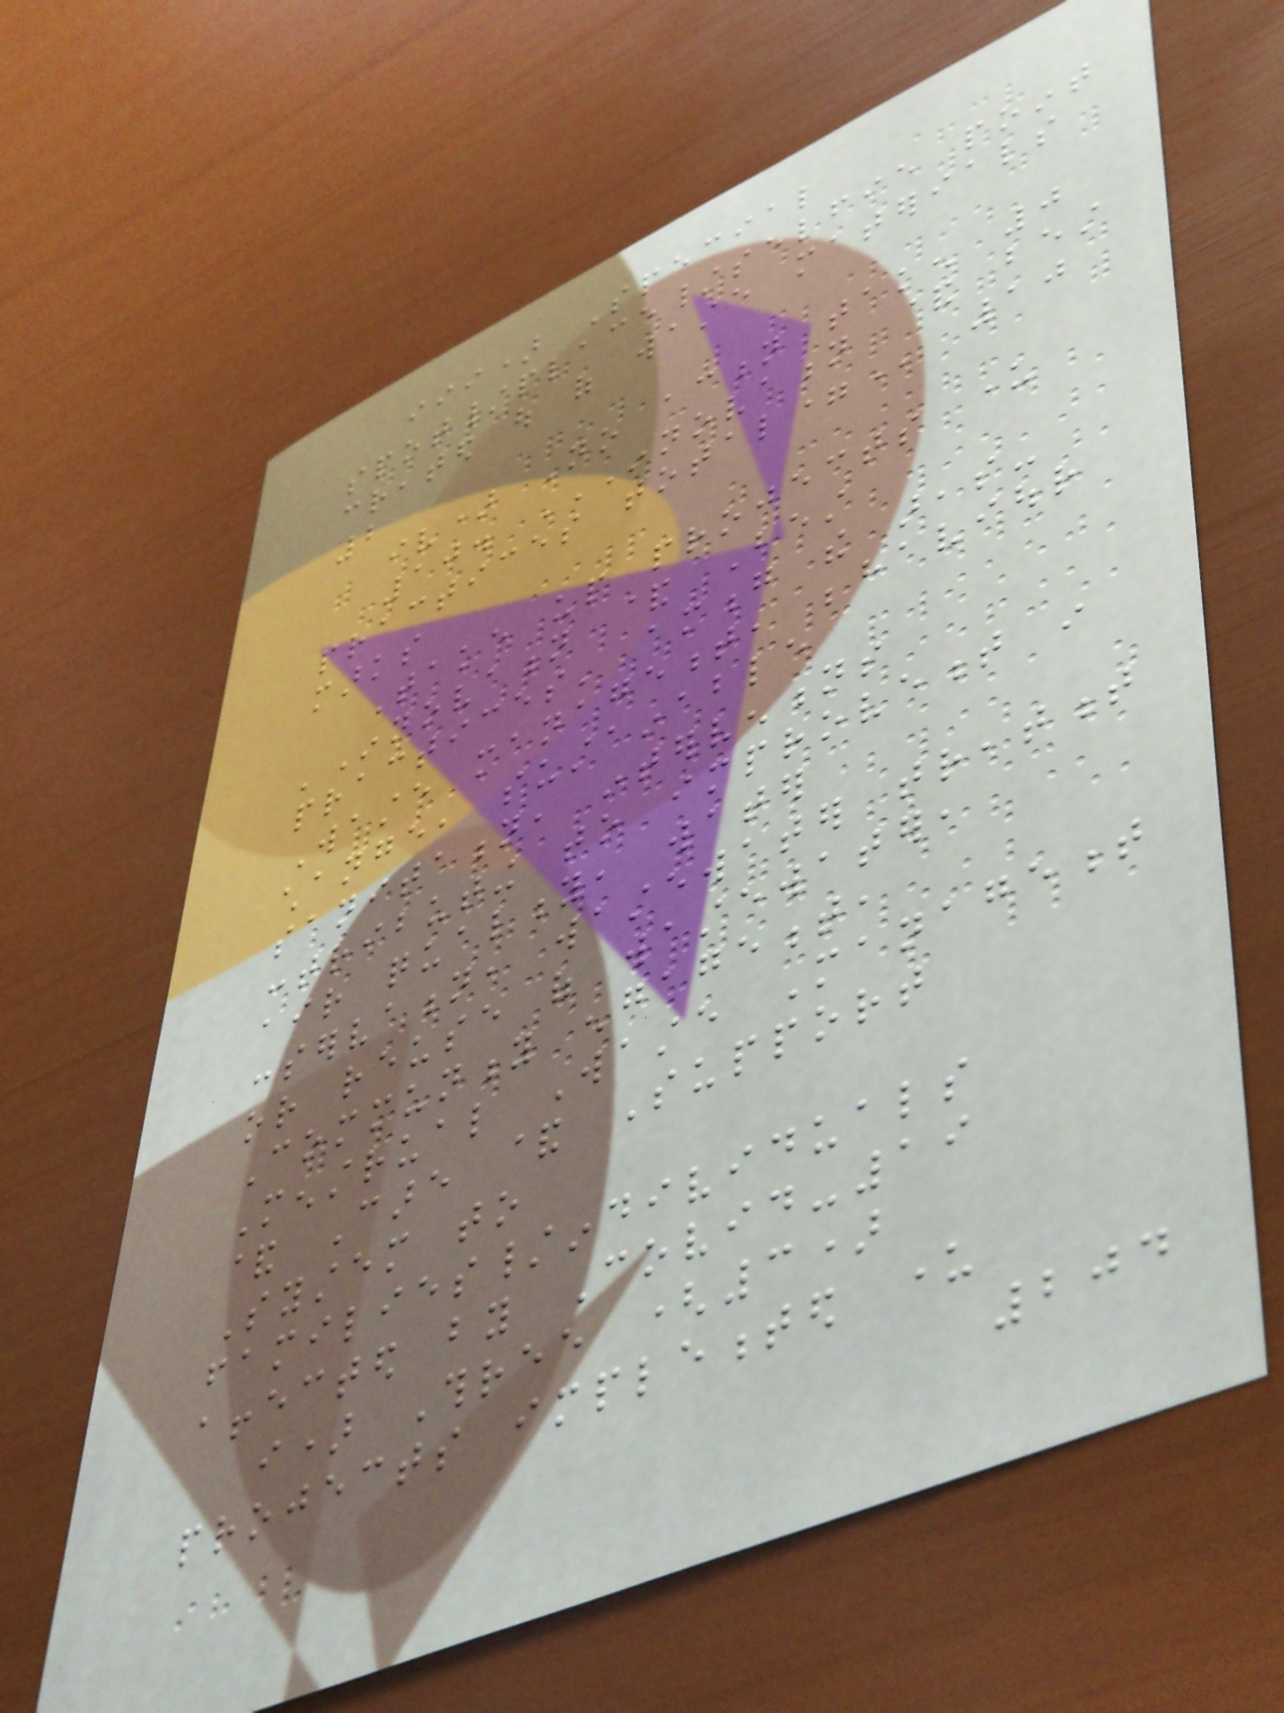iii) Special
spot/place/selfie point
created out of waste materials
2
iv) No action taken 0
10. INNOVATION & BEST
PRACTICES TOTAL= 10
marks
Take up projects under
'Innovation & Best
practices' among the areas-
Waste management, behaviour
change, sustainable
sanitation, interventions
contributing to improvement in
air quality, water
conservation, wastewater treatment
or reuse of wastewater,
Community engagement,
Menstrual Waste Management
& Care & Support
System to
families/individuals
affected by Covid-19
i) Three (3)
projects implemented under
204
